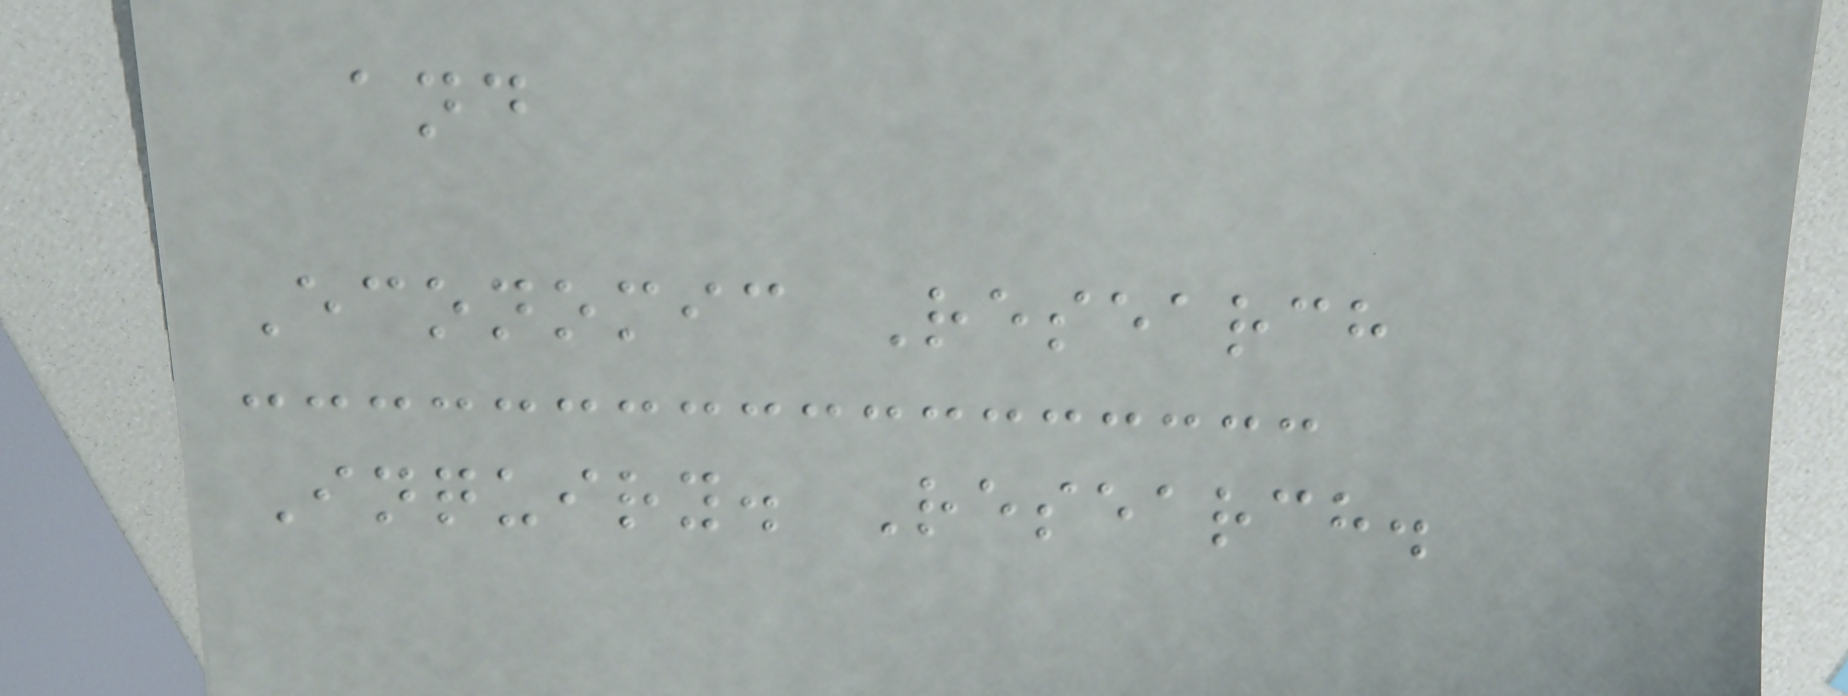and
Economic Research
Inquiry. Research.
